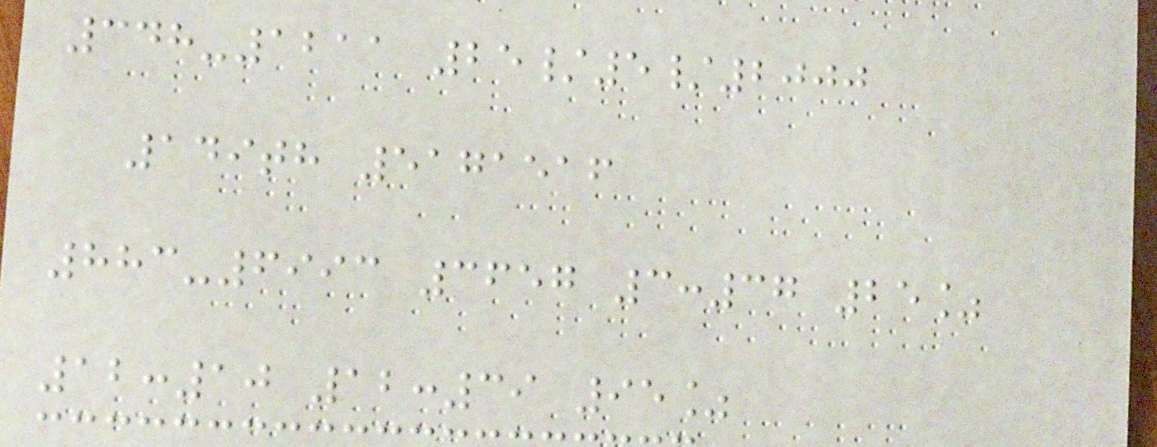348-1211 25/5/2000
149th 5171516
883-6993 3657 3:37 25%
12:10 12:39 95%
